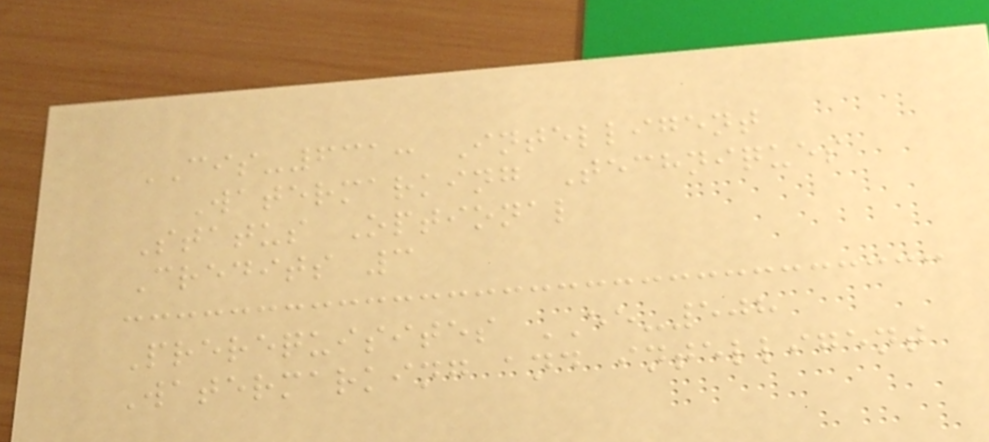CIS-631: Intelligent
Watermarking Techniques
Status Optional
Credits 3
Prerequisites EE-508
Watermarking and intelligent
